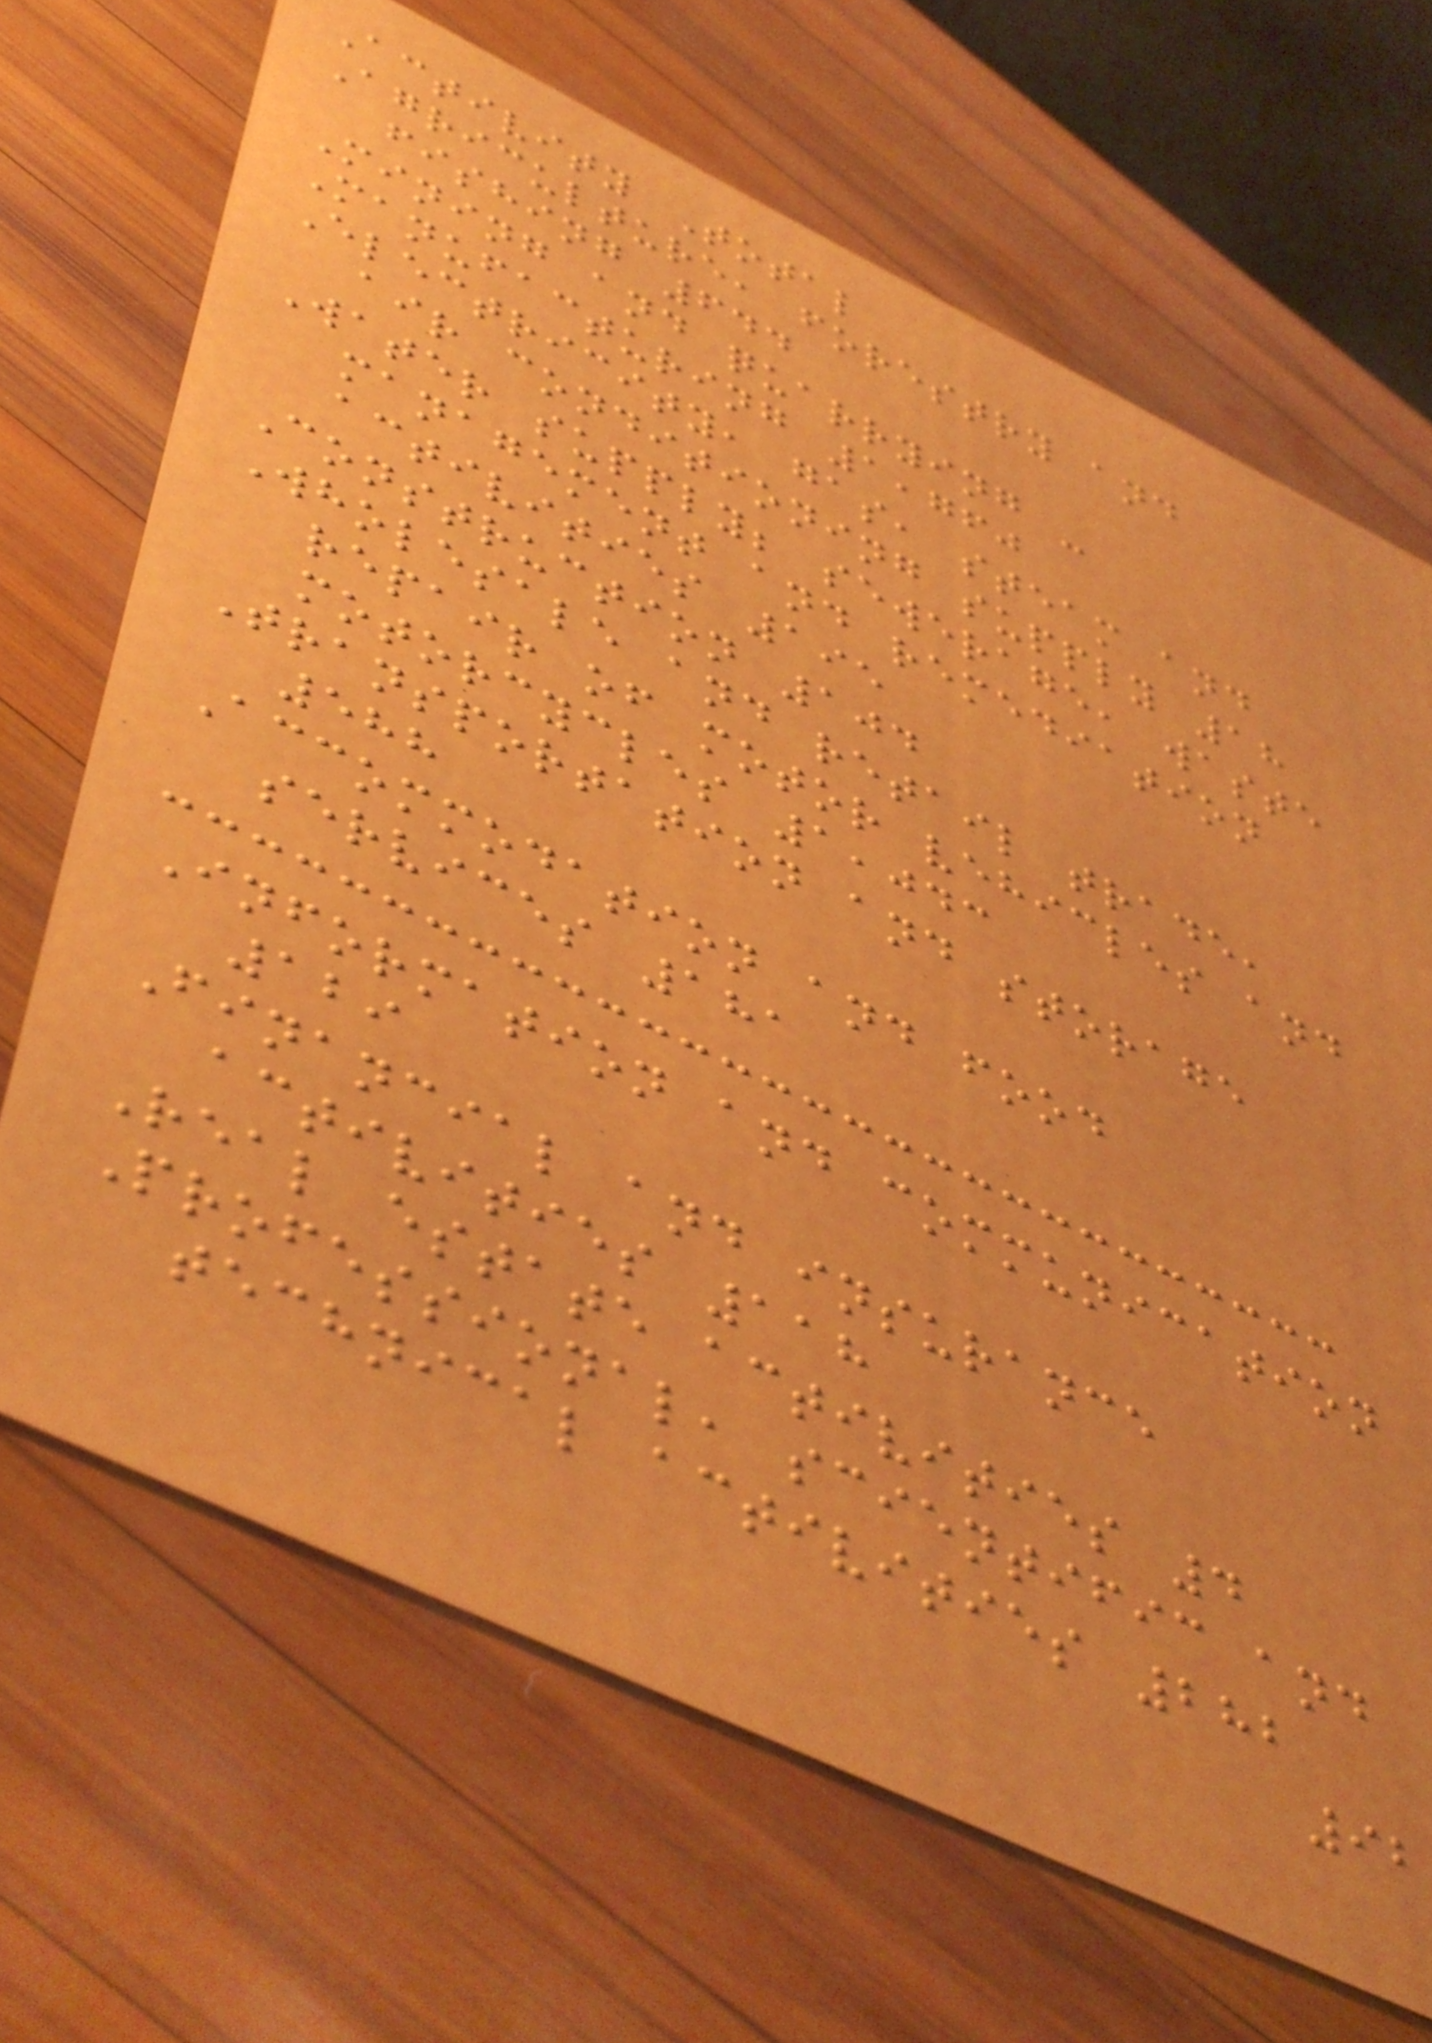Activity Total
Agriculture, forestry and
fishing 644
Mining and quarrying -
Manufacturing 1,760
Electricity, gas, steam and
air conditioning supply 18
Water supply; sewerage, waste
management and remediation
activities 195
Construction 104
Wholesale and retail trade,
repair of motor vehicles and
motorcycles 1,043
Transportation and storage
588
Accommodation and food
services 181
Information and communication
129
Financial and insurance
activities 118
Real estate activities 4
Professional, scientific and
technical activities 282
92
